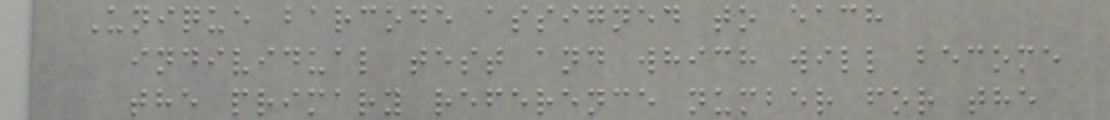Unique barcode assigned to each
individual test and which will become
the primary reference number for the
